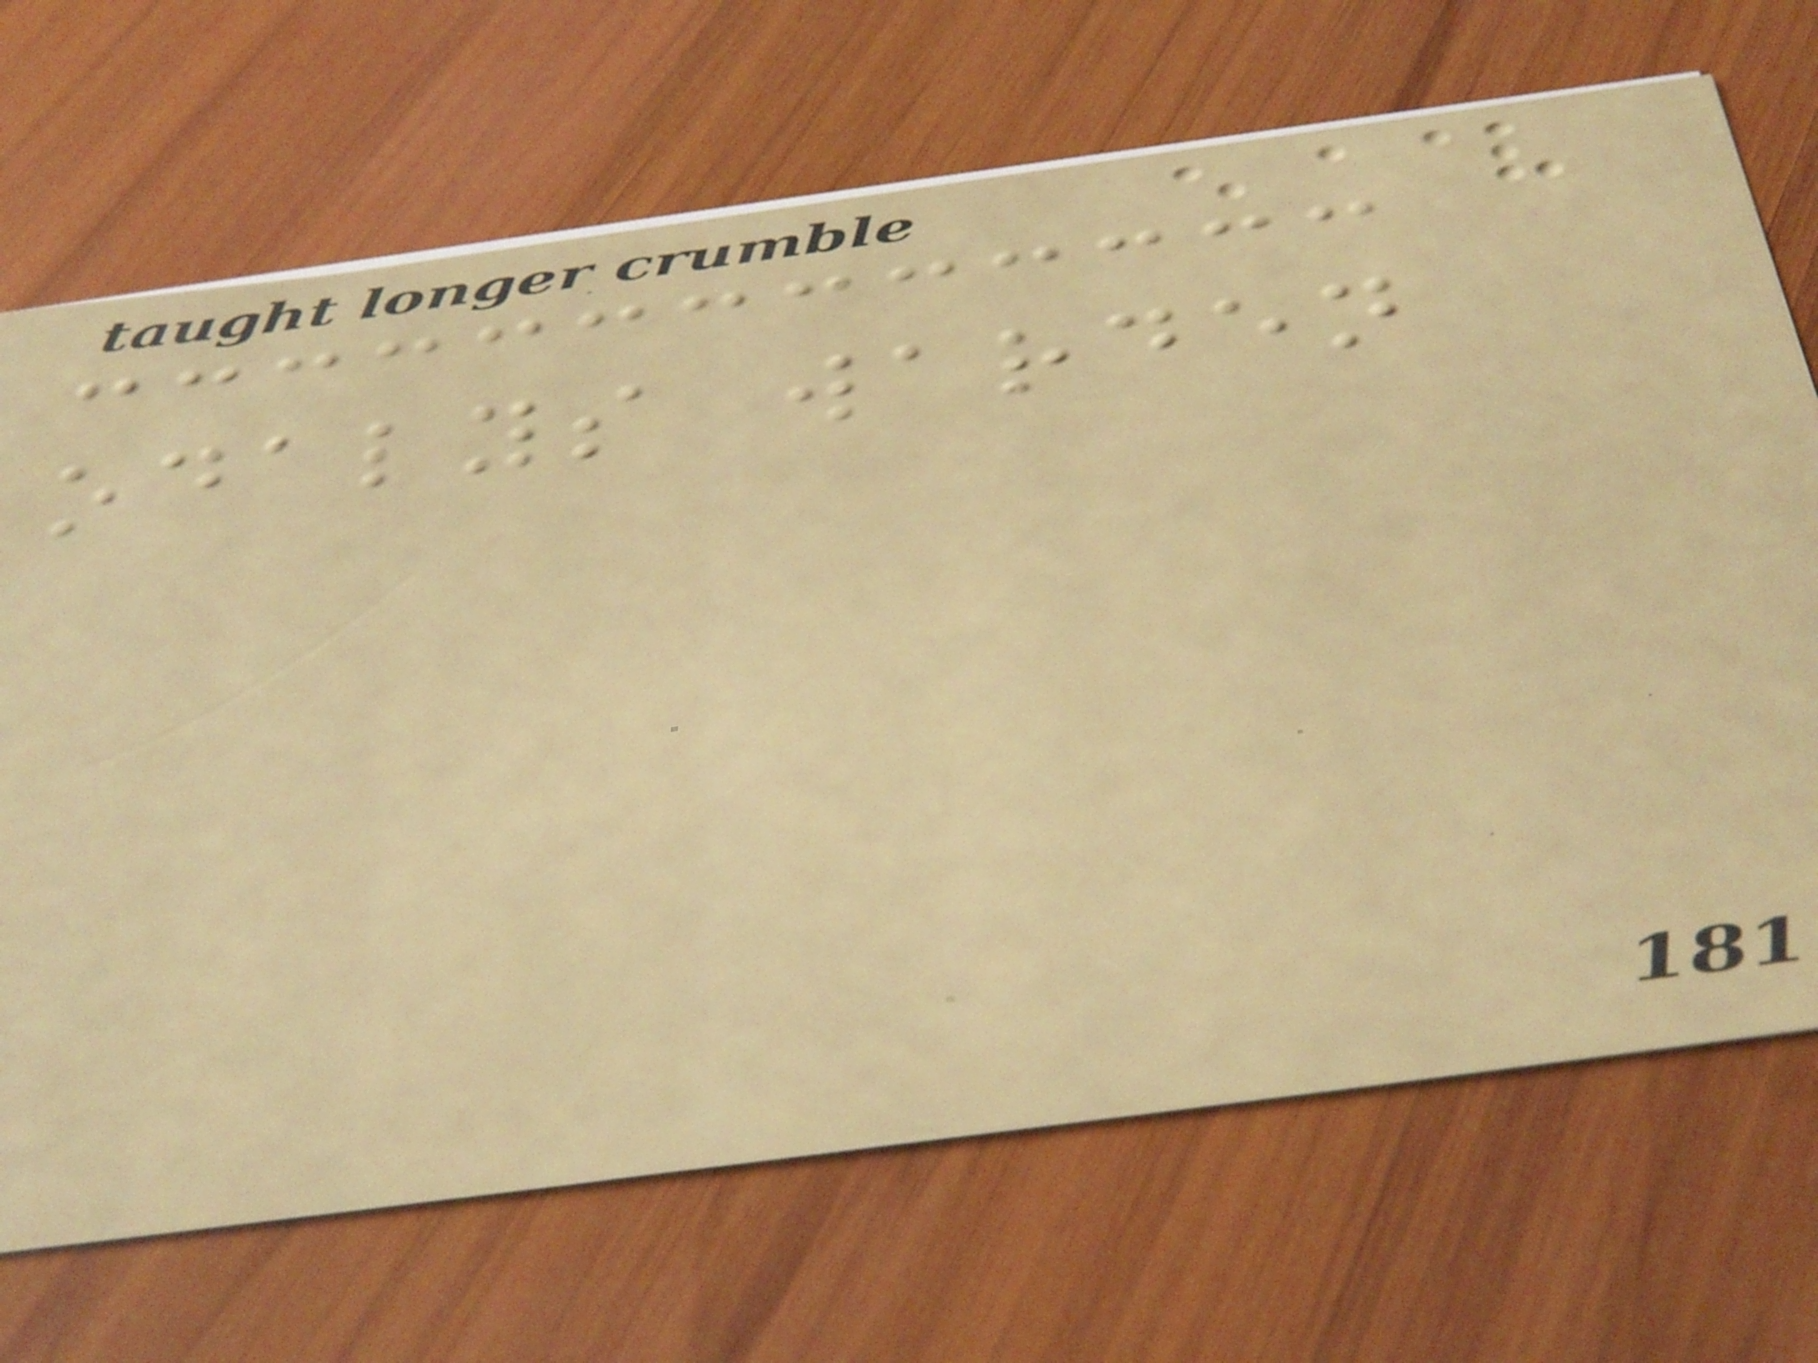odalys warden
